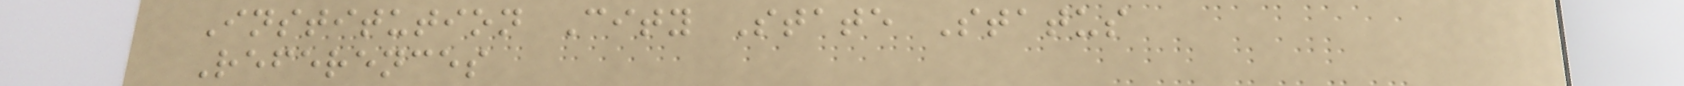Institution City State Status
References
